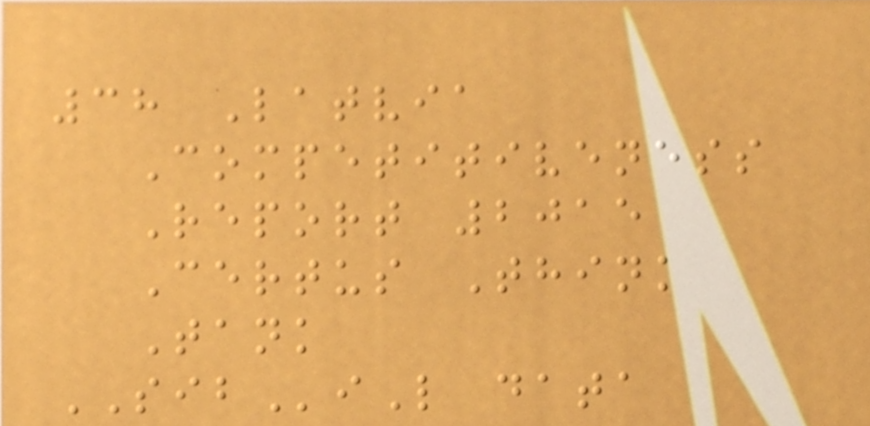38 Latvia
Competitiveness
Report 2015
Certus Think
Tank
SIBiL data
